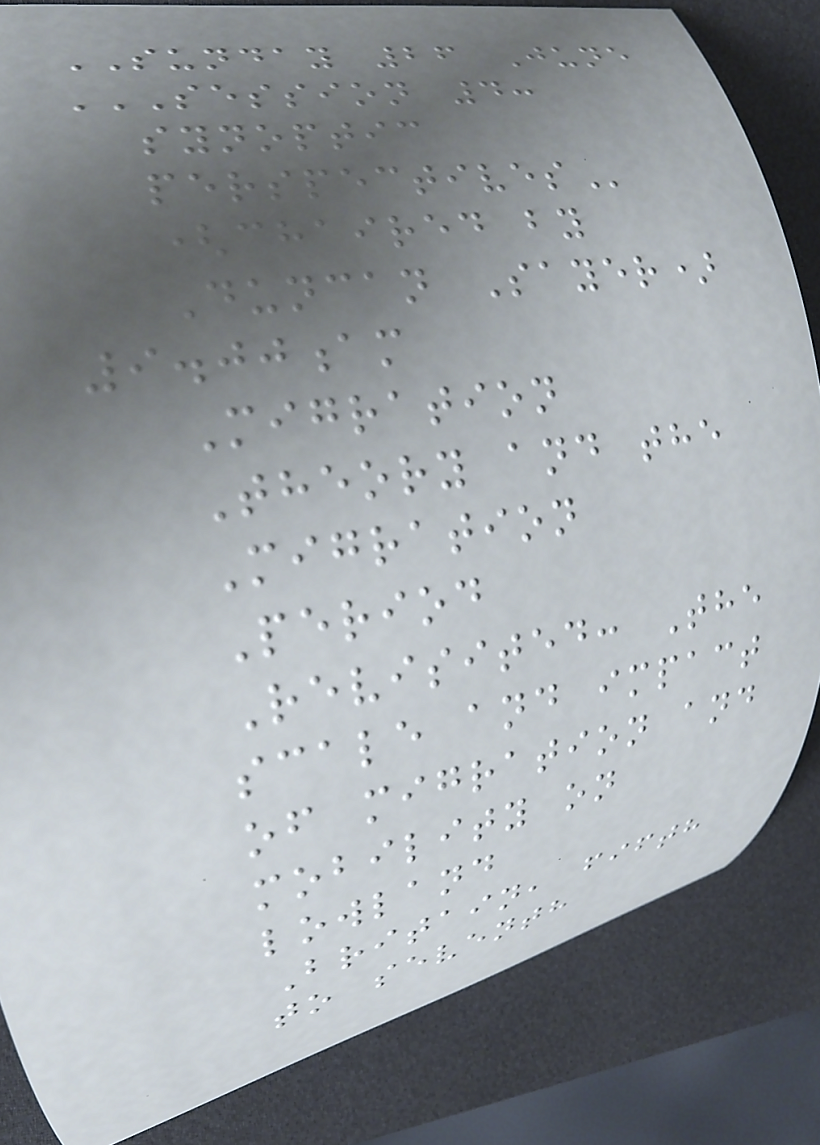SUNDAY 26 June
SESSION 4:
SYNOPTIC
PERSPECTIVES
(chaired by
Duncan Sayer)
9.00am
Migration
Theory and the
Migration
Period
Revisited: The
scale and impact
of migration and
mobility on
lowland
Britain, fifth
to seventh
